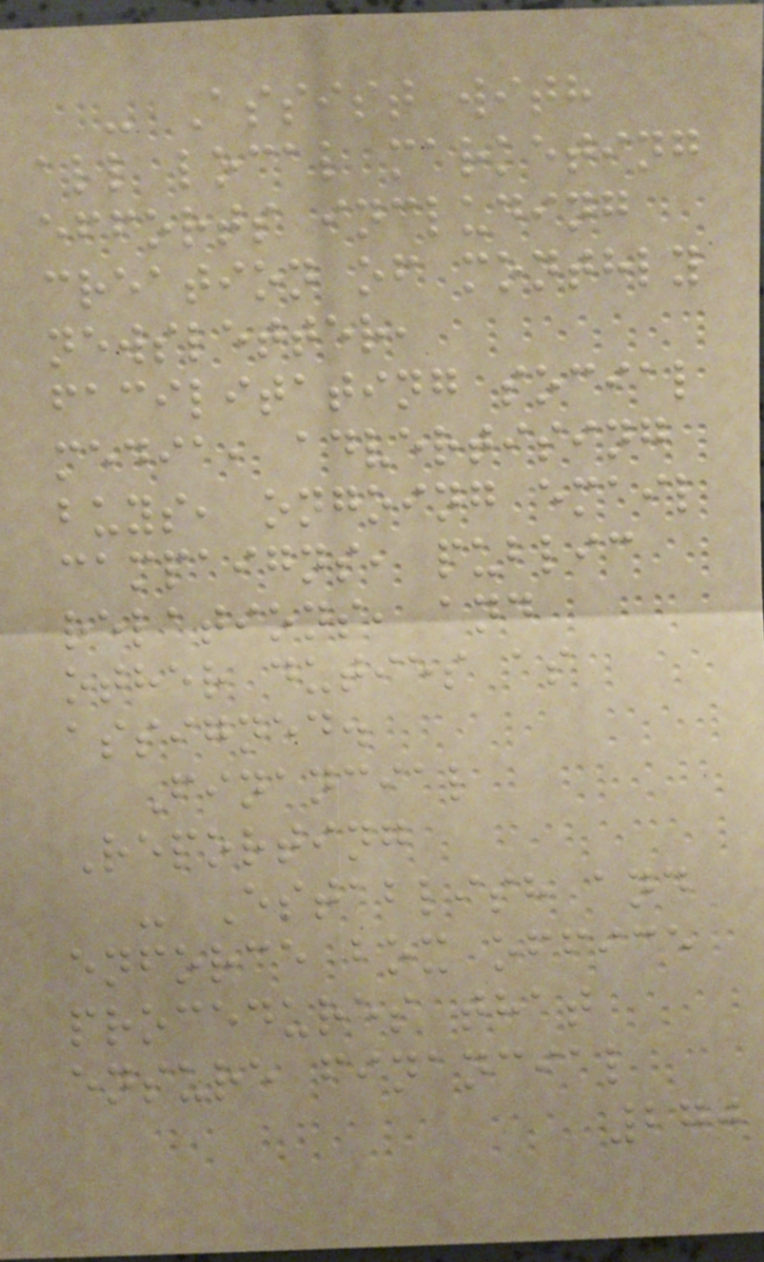- Assist with
all local marketing
efforts including
creation of monthly
newsletter,
facilitating social
media, advertising
buys, ongoing email
campaigns, public
relations, and
other duties as
assigned.
Financial
Reporting
- Establish and
enforce box office
procedures that
ensure financial
270
